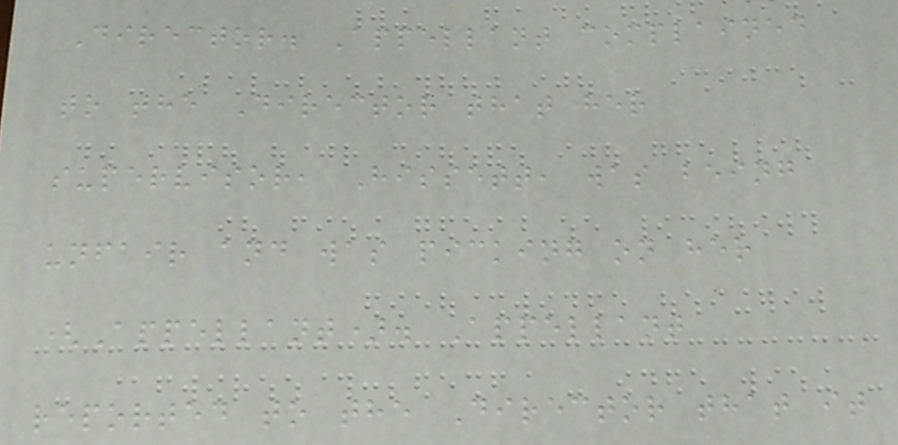Director. Appellant complained
to the Director that her
supervisor, Hissett, was being
unfair and was picking on her
(Appellant). Appellant
reported to the Director that it
